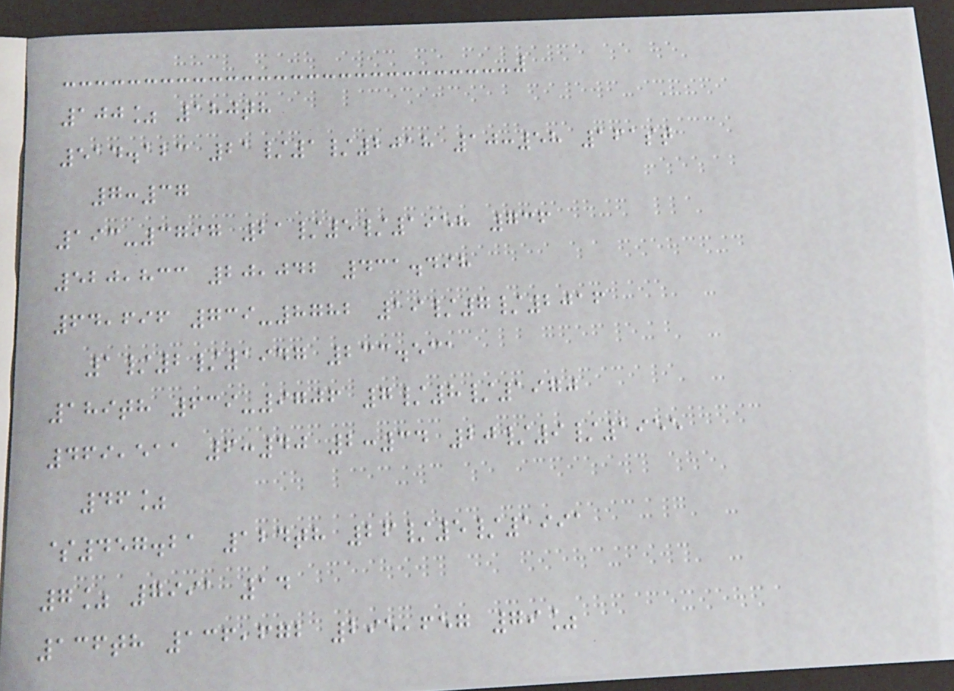100% 180th
514.123 21/1/2018 10:58 161st
7:37
193-3797 21/5/1958 736
520,833 20,042 431.498
64,696 739-8782 19/7/2016
1/2/1947 233.531
189th 639-9706 7/8/1970
469,511 6:40 2:34 20/9/1955
46%
$457.21 124th 26/5/1991
7% 7991 14
136th 136,672 295,657 79%
